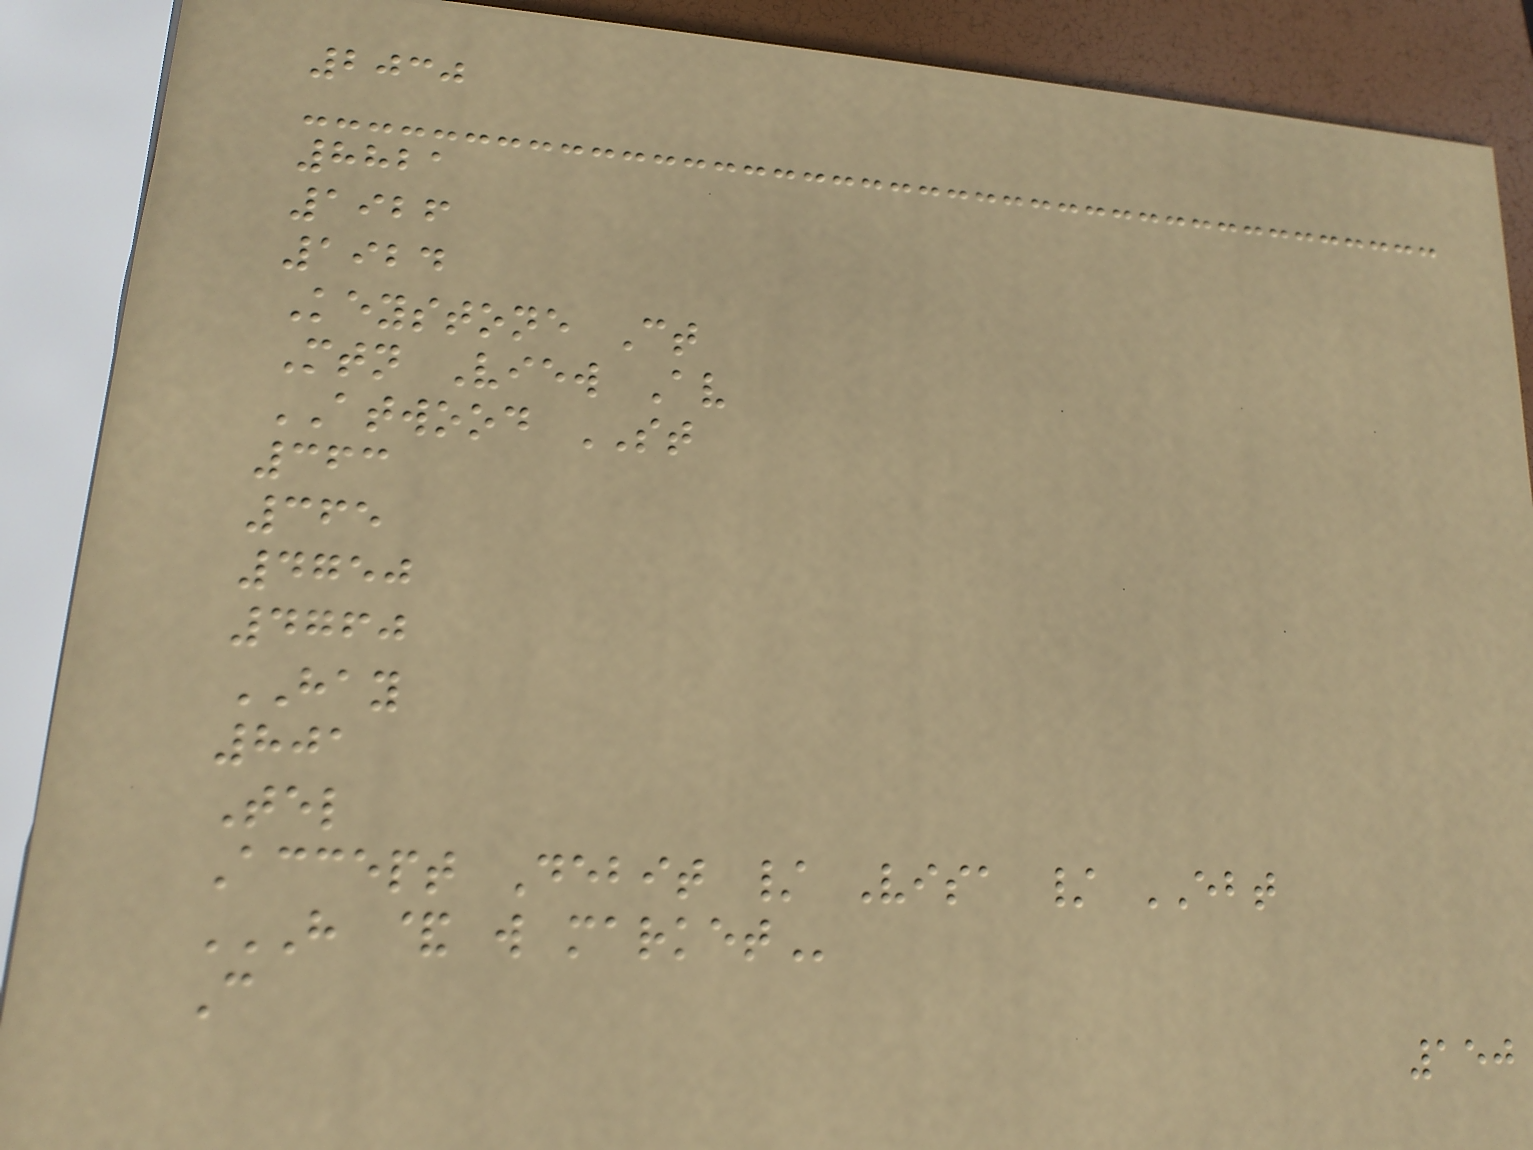2030
8821
1926
1924
Keystone Ct
Mtn View Av
ATWOOD ST
363
365
4750
4760
HAY
801
Tel
Accept Debit / Visa / EBT
H & W MARKET
C
150
